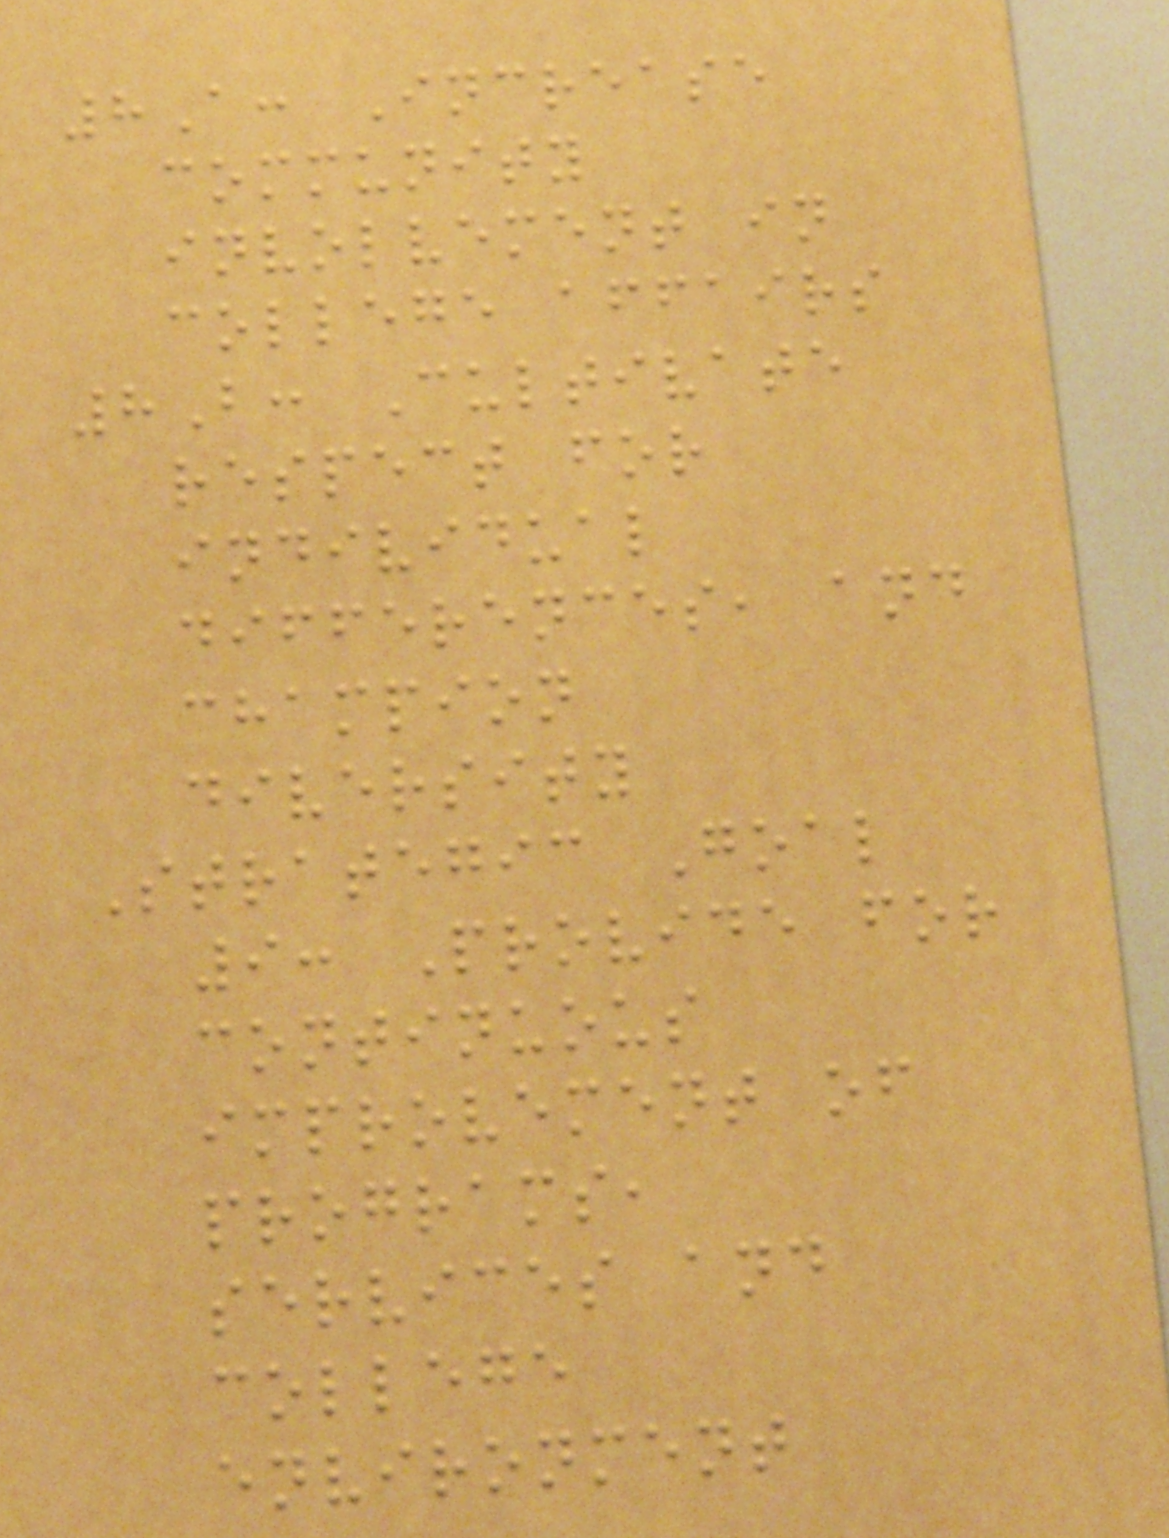8A: Increase
community
involvement in
college affairs
8B: Cultivate
respect for
individual
differences, and
champion
diversity
Strategic Goal
9: Provide for
continuous
improvement of
programs,
services and
college
environment
